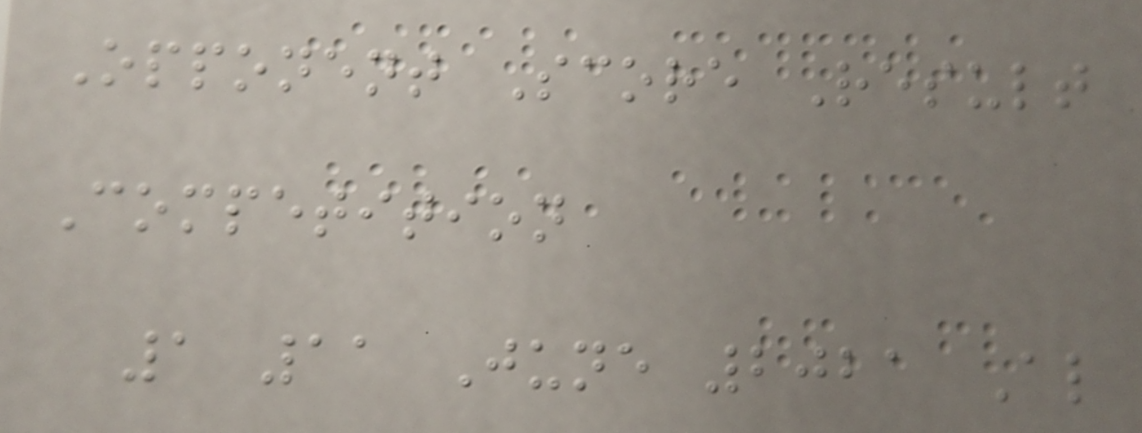Opponent Score Result
Competition
1 11 June 2021 Al
